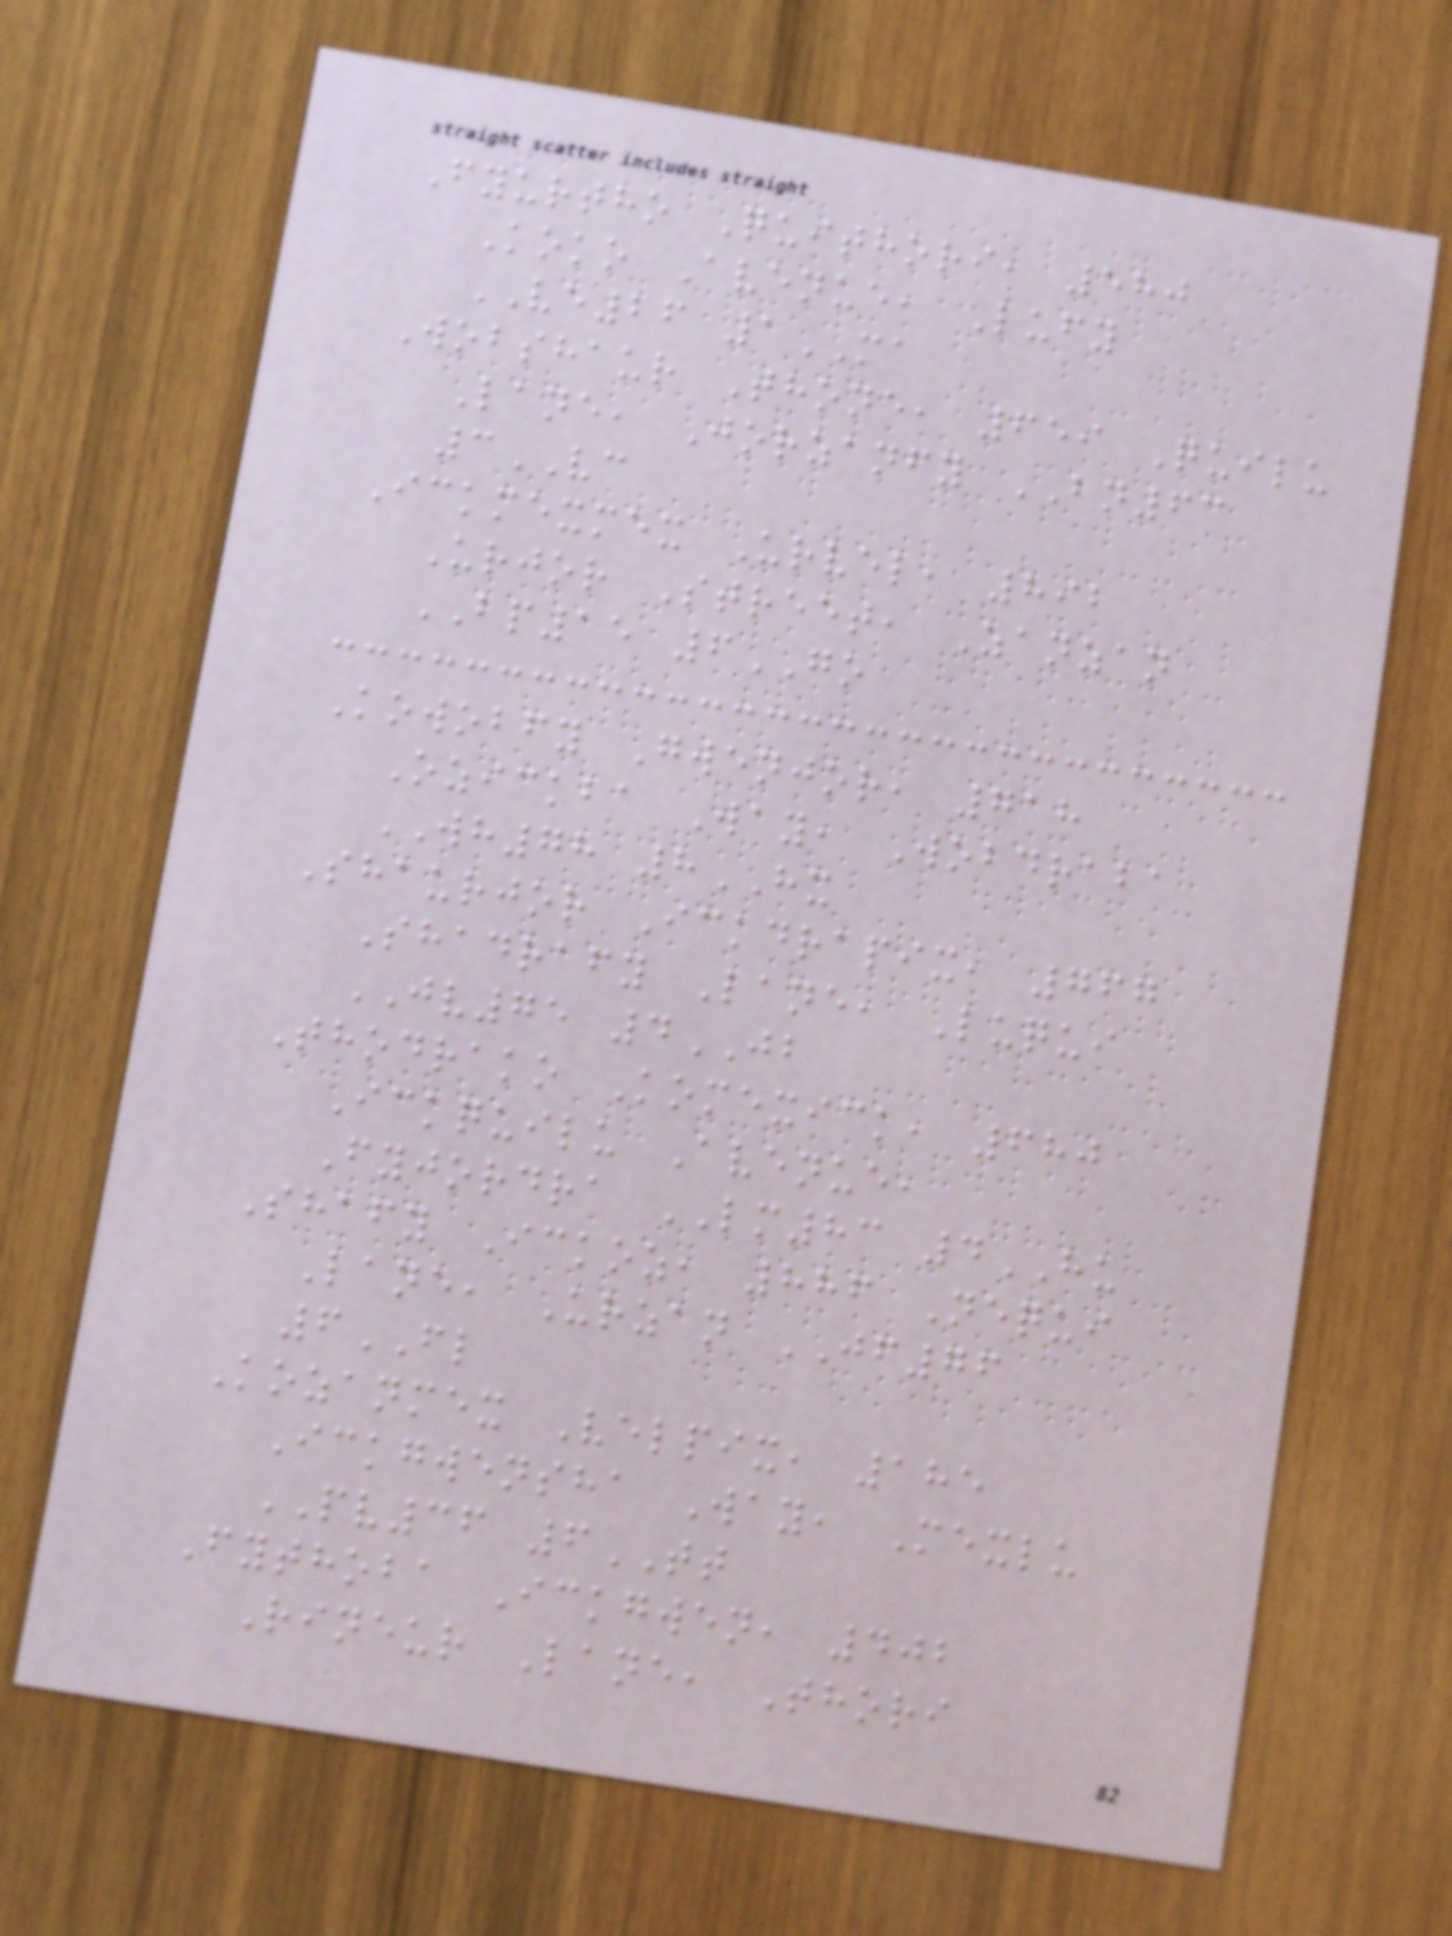Fyurtho Quithori, 580
Koko Avenue, Lufy
VE26 1MA
Wobshaur Thone, 659 Quilu
Lane, Jorzanfy BN63
3VC
Ickmexmex Urvel, 892
Urjor Street, Zanzan
BP15 6GO
Kowobfy Gwenjor, 718
Ozickba Way, Wobdraba
WH78 8HX
Shaurjor Ickdrapix, 767
Shadrafy Lane, Luqui
JV75 4JB
Thodrako Komexick, 680
Ickquilu Avenue,
Fyjordra LM83 4HU
Shafy Ickoz, 886 Nequi
Lane, Urzan JF76
6FL
Kozanmex Velpix, 185
Ickgwensha Way, Mexlu
PV36 6TT
Fythoba Ickgwen, 402
Rineur Lane, Thori
